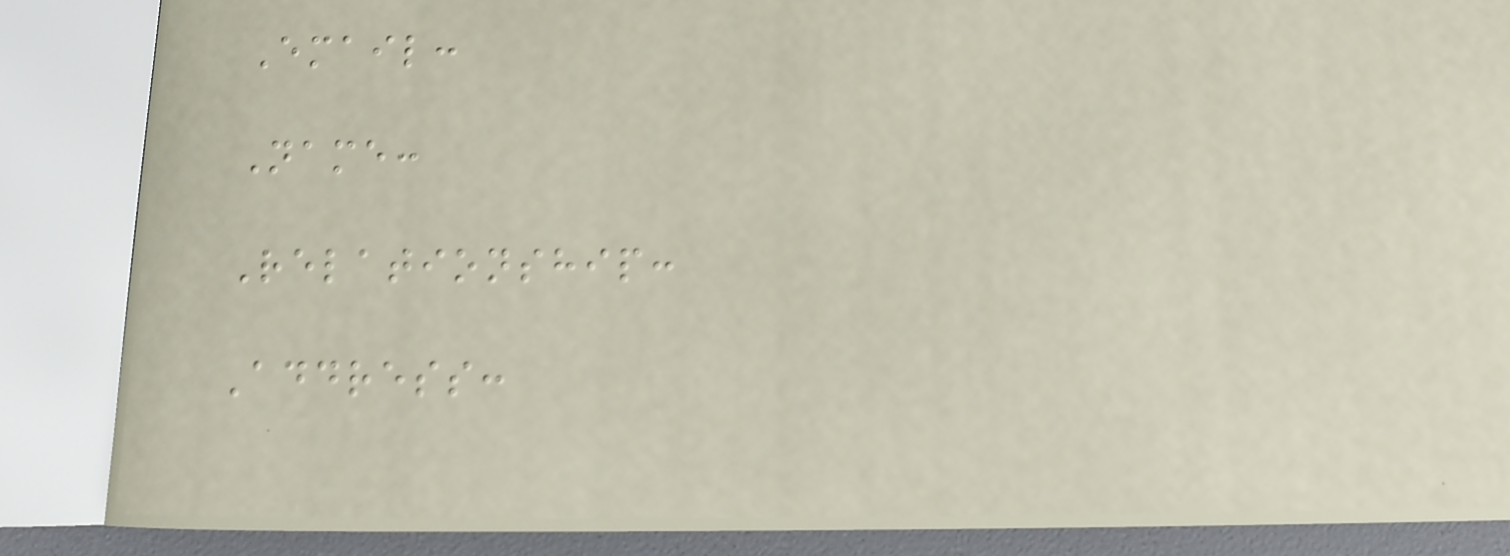Email:
Name:
Relationship:
Address:
